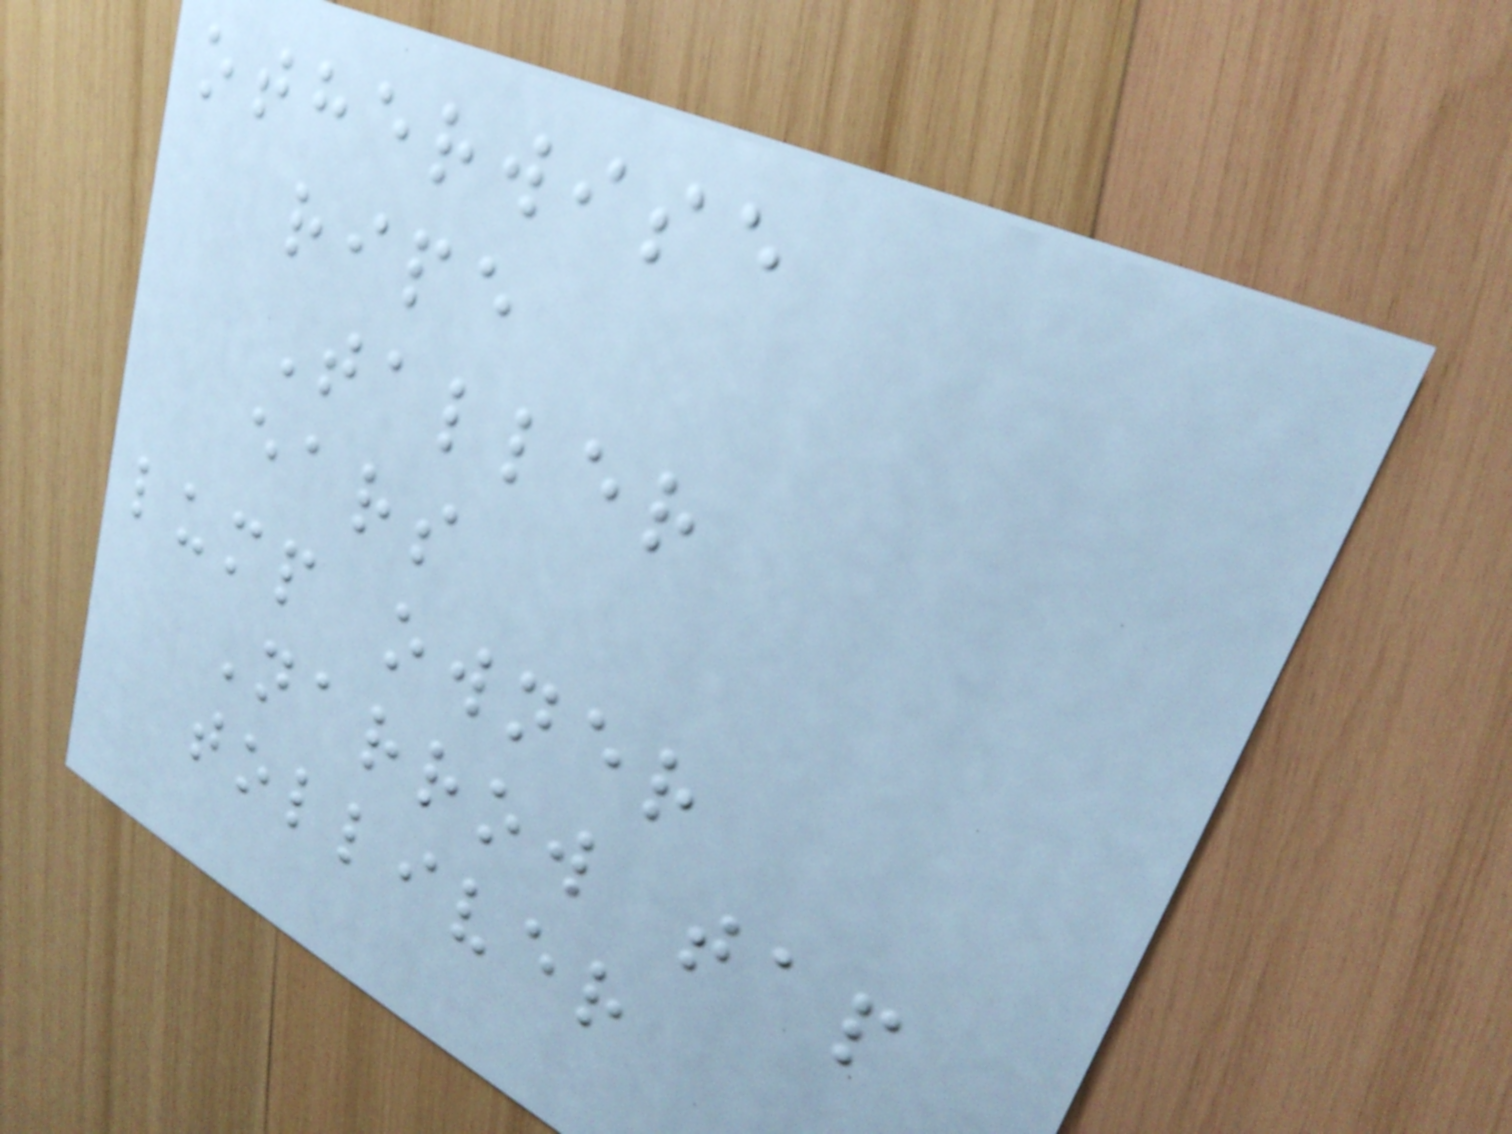otherwise
ripe
Taller
ears
lump owner
Narrow tap
tolliver
